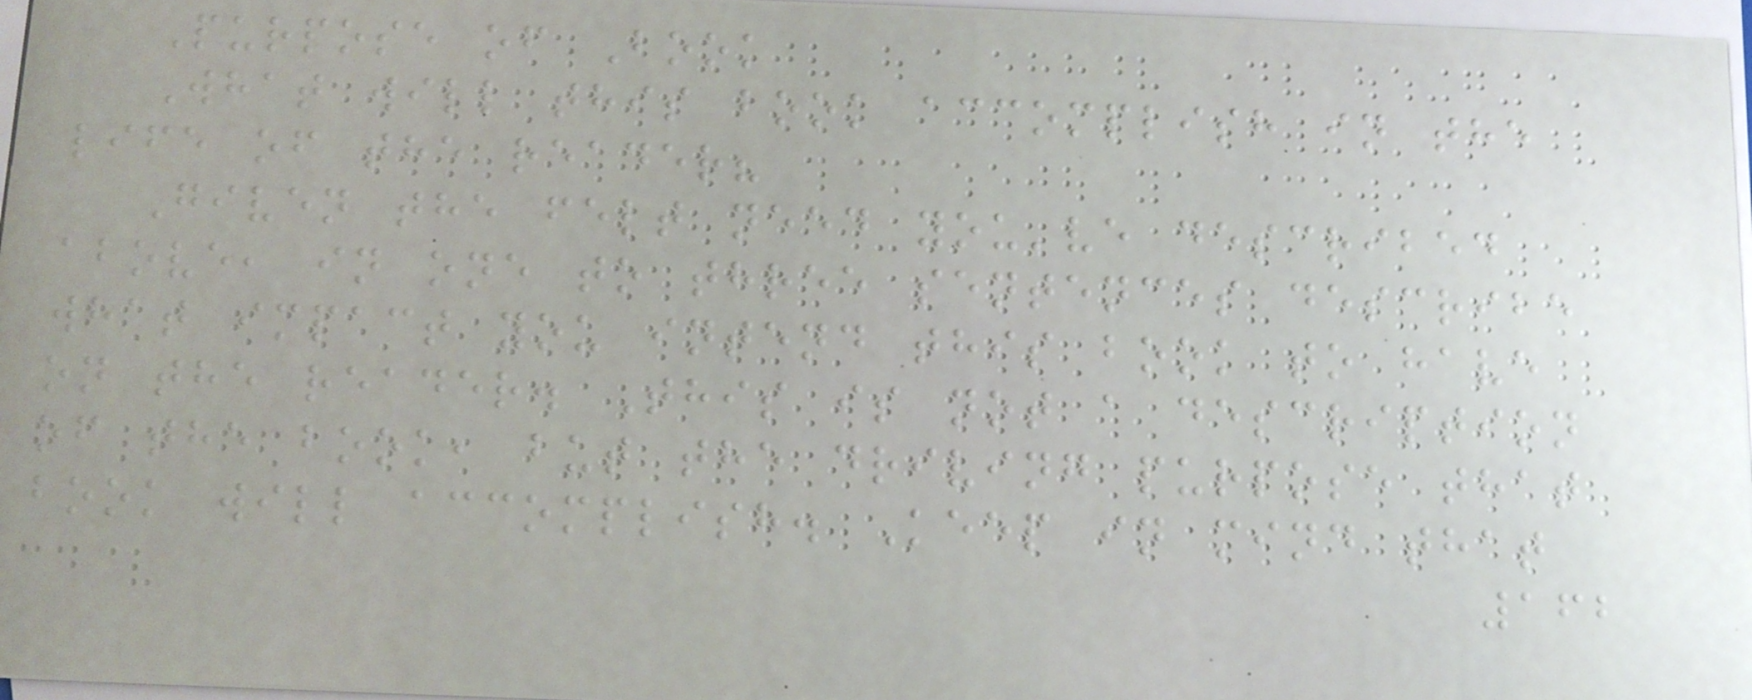Purpose of Book
What will this book accomplish in the
life of the reader?
Given the felt need you've described
above, in one to three sentences describe
what impact you intend this book to have
on the reader. This is not a description
of the book, but the driving purpose that
book will accomplish. Keep in mind that
162
